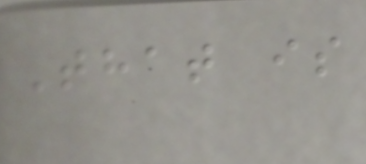That is
